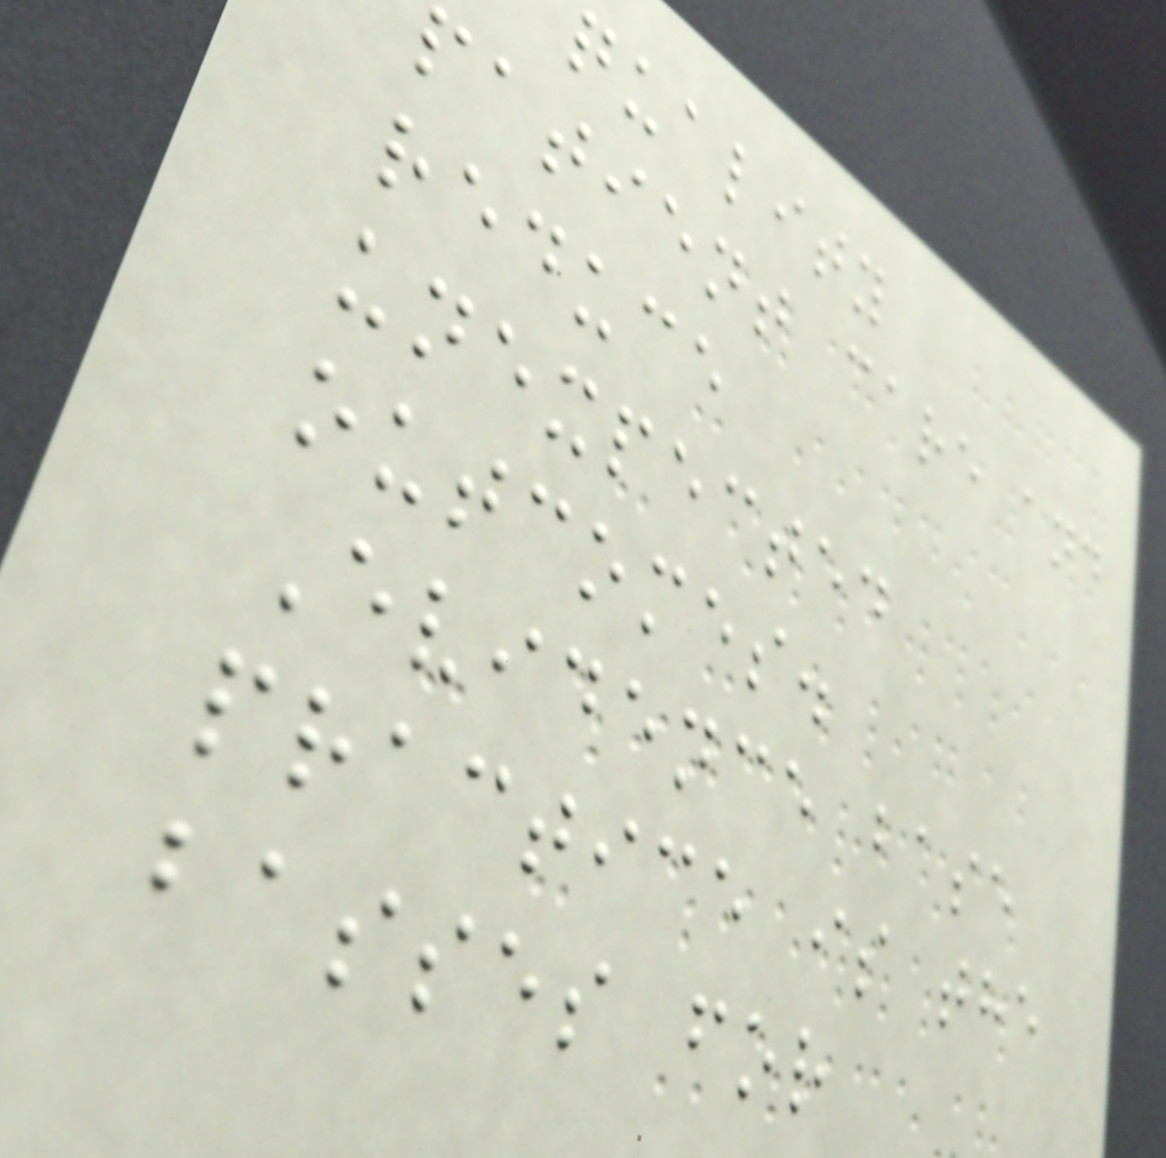quality
patient care and
reduce
unexpected
outcomes.
Evidence base
practice is the
basses for
